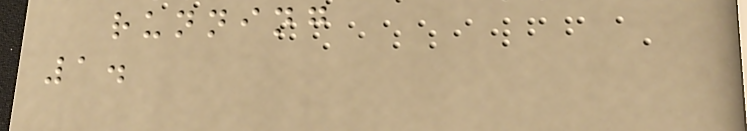running
1.
